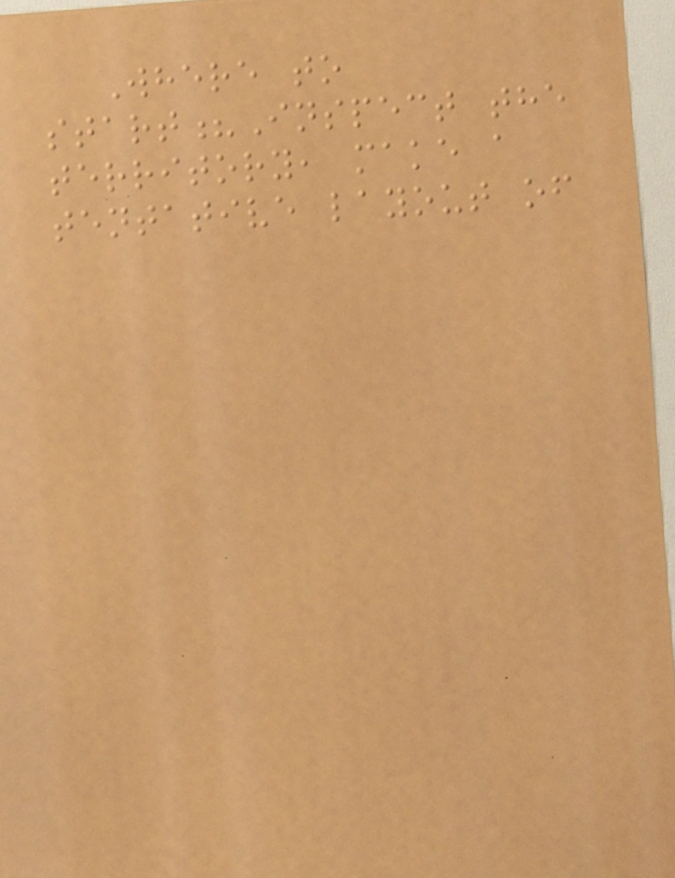Where to
start?Inspect the
territory, make a
tentative layout of
